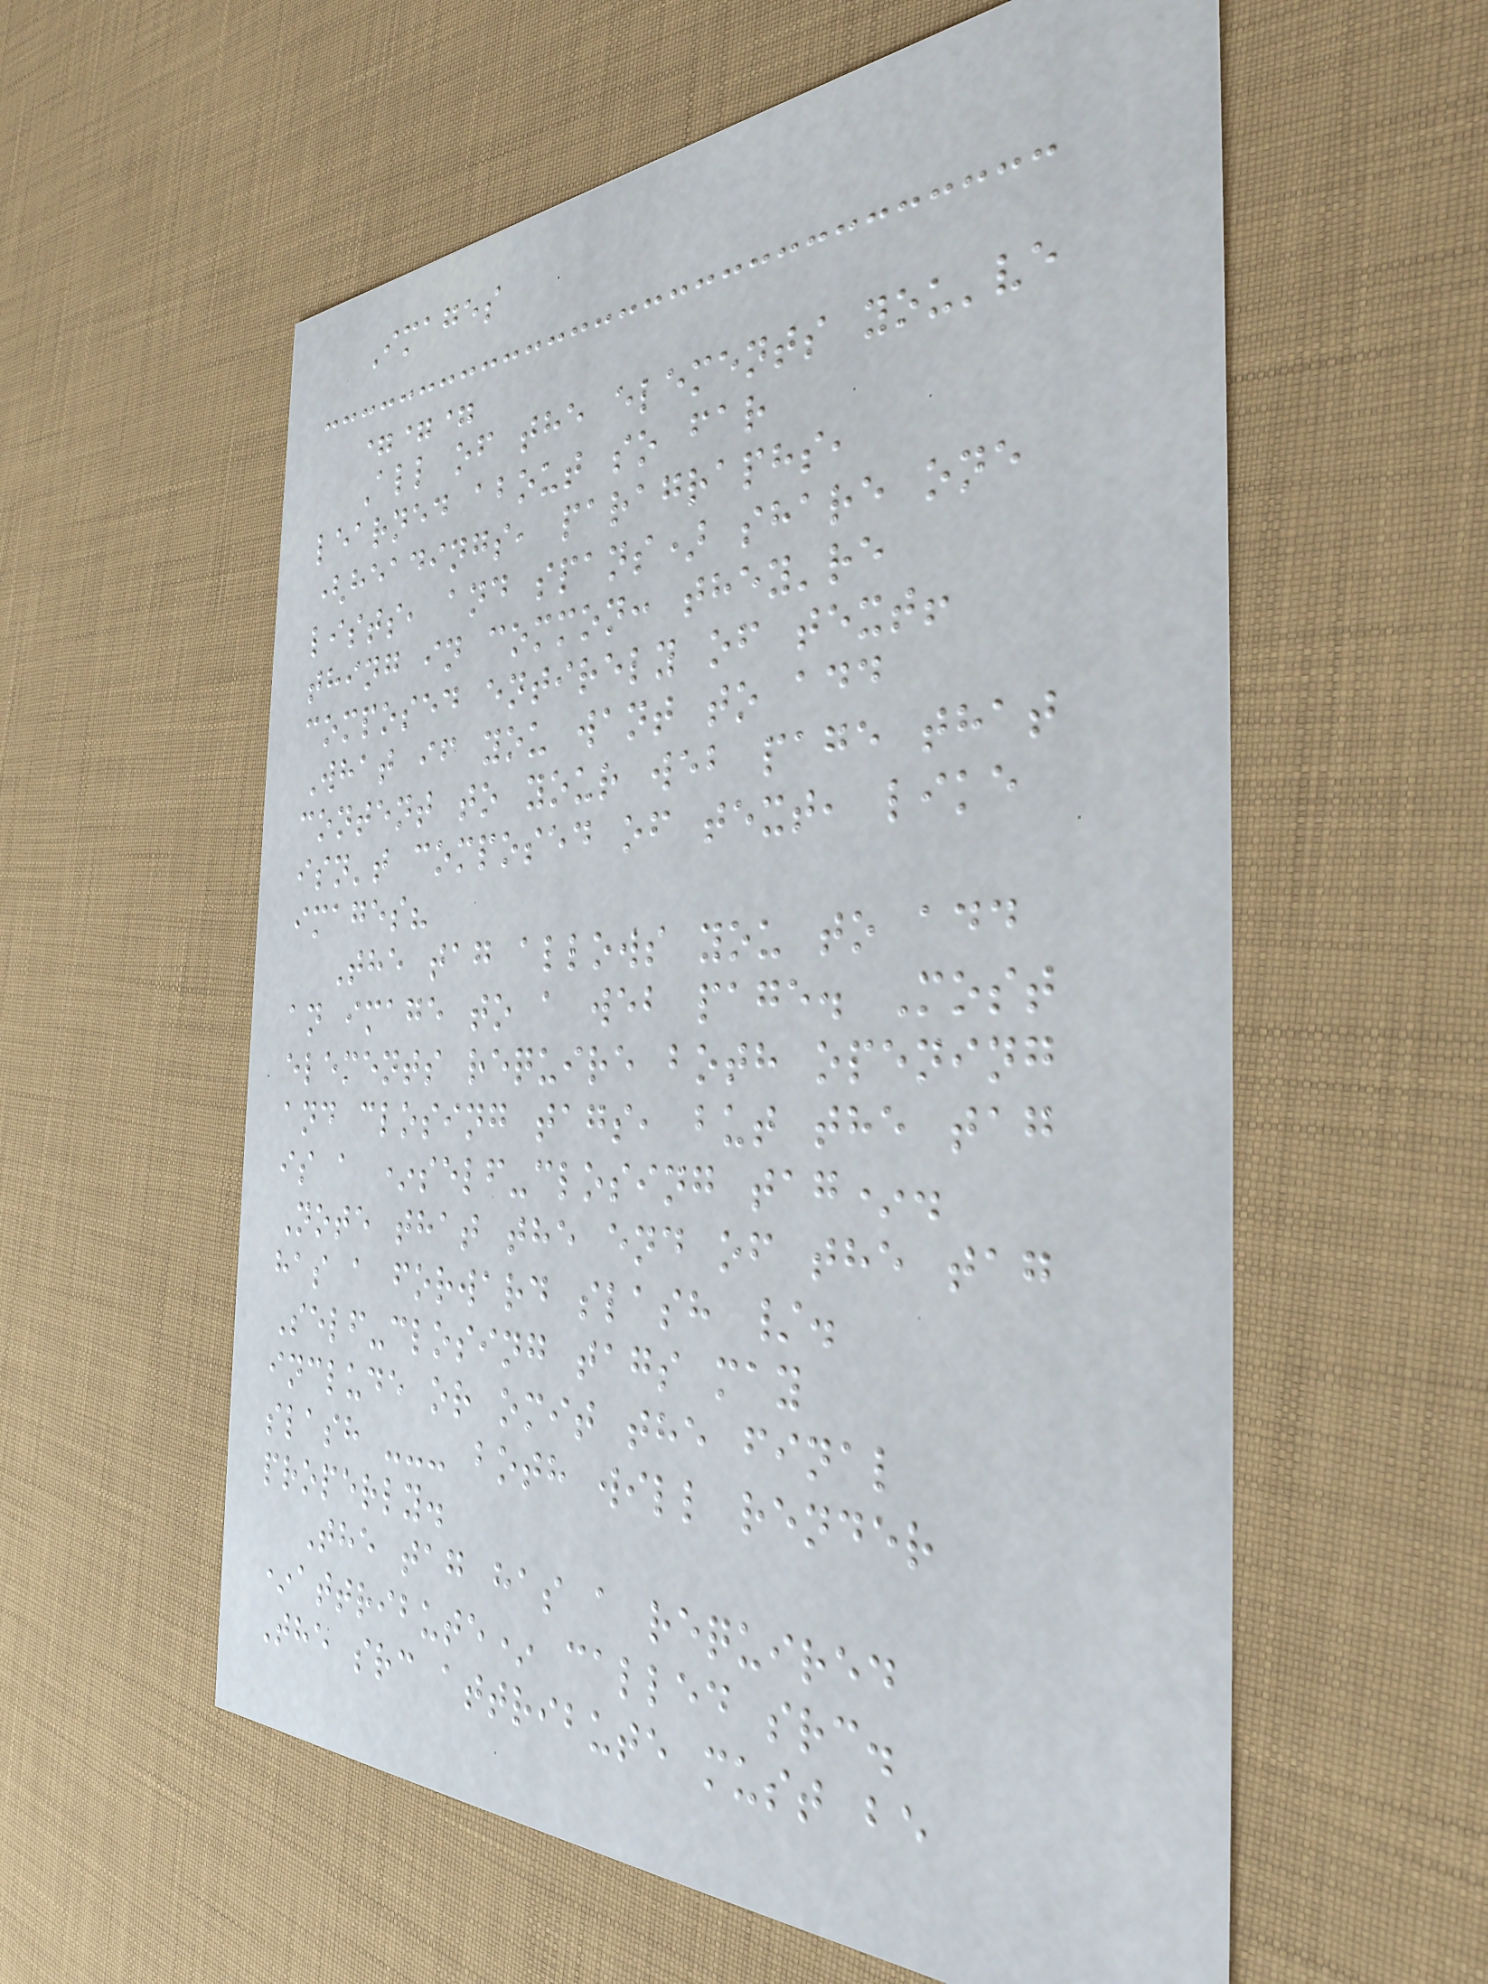Images
===
All of the elements you've
learned about so far
(headings, paragraphs,
lists, and spans) share one
thing in common: they're
composed entirely of text!
What if you want to add
content to your web page that
isn't composed of text, like
images?
The tag allows you to add
an image to a web page. Most
elements require both opening
and closing tags, but the tag
is a *self-closing tag*.
Note that the end of the tag
has a forward slash /.
Self-closing tags may
include or omit the final
slash --- both will render
properly.
The tag has a required
*attribute* called src.
The src attribute must be
